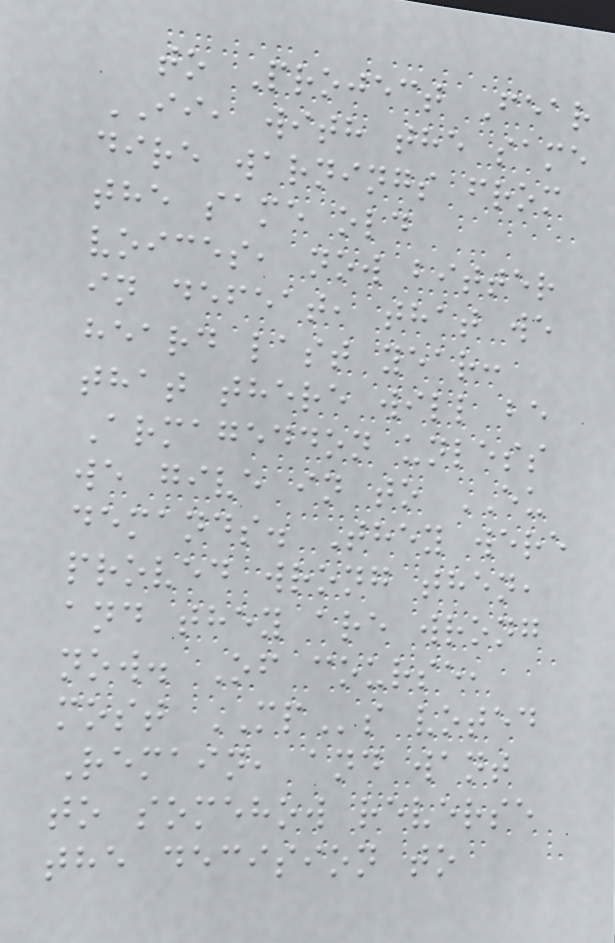to Project Fear
II, with the same
dire warnings from
the same old
voices, now bitter
in defeat, that we
heard last year:
that there will be
Armageddon unless
we give in to EU
demands. They were
proved wrong then,
and they are wrong
now. Of course,
most MPs voted
Remain, and want
to somehow reverse
the decision to
